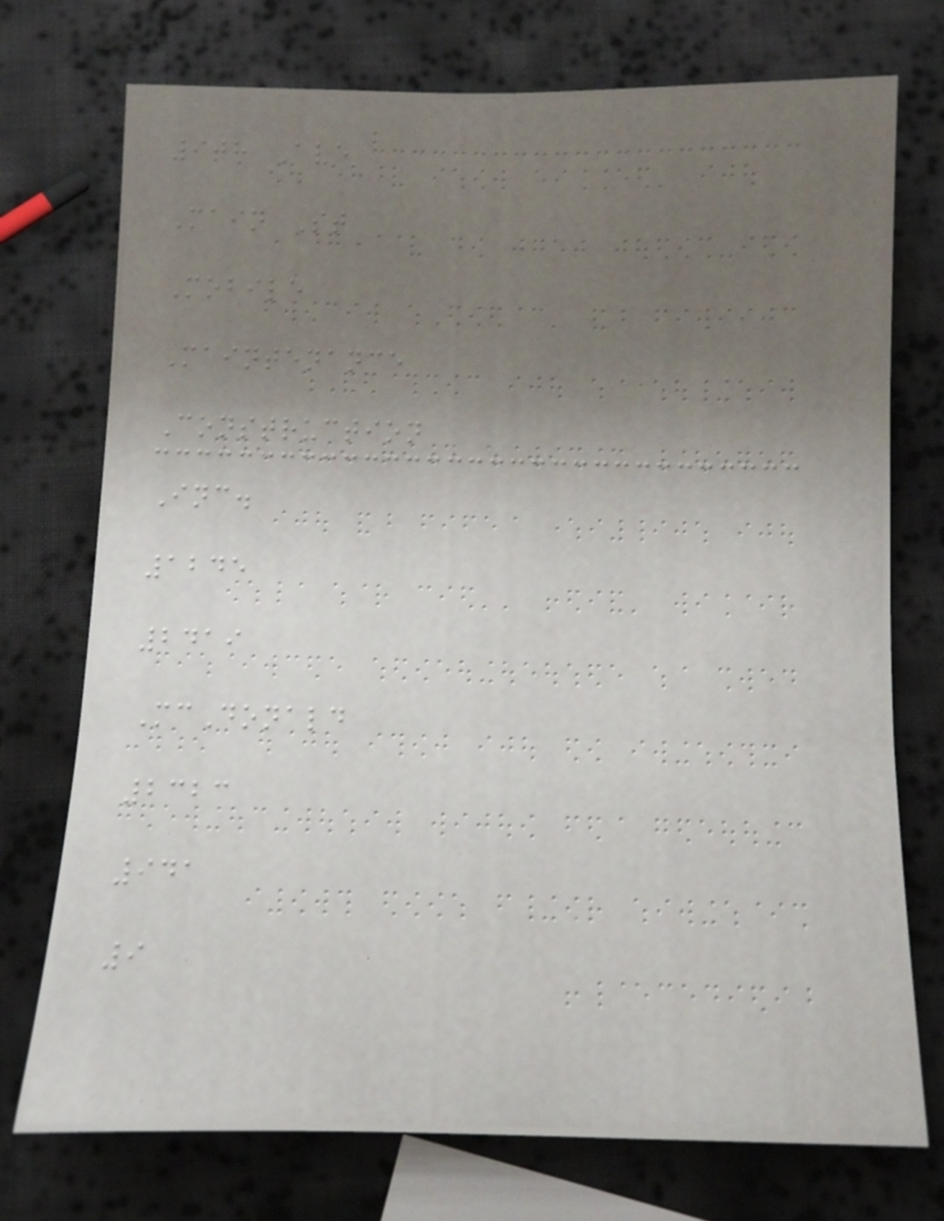9th Ave
Main St
Mobile
Maintenance
Construction
Inc.
1245
2419
McDonald
2323
941
9
